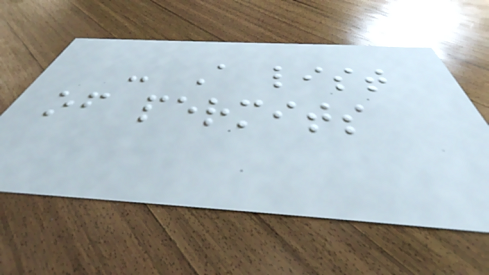- A list
of permits
